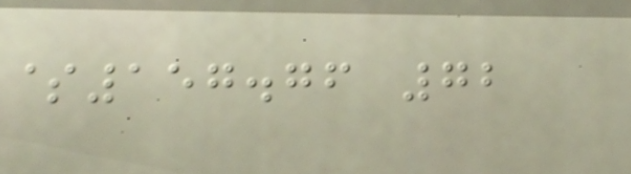$157.76 72
